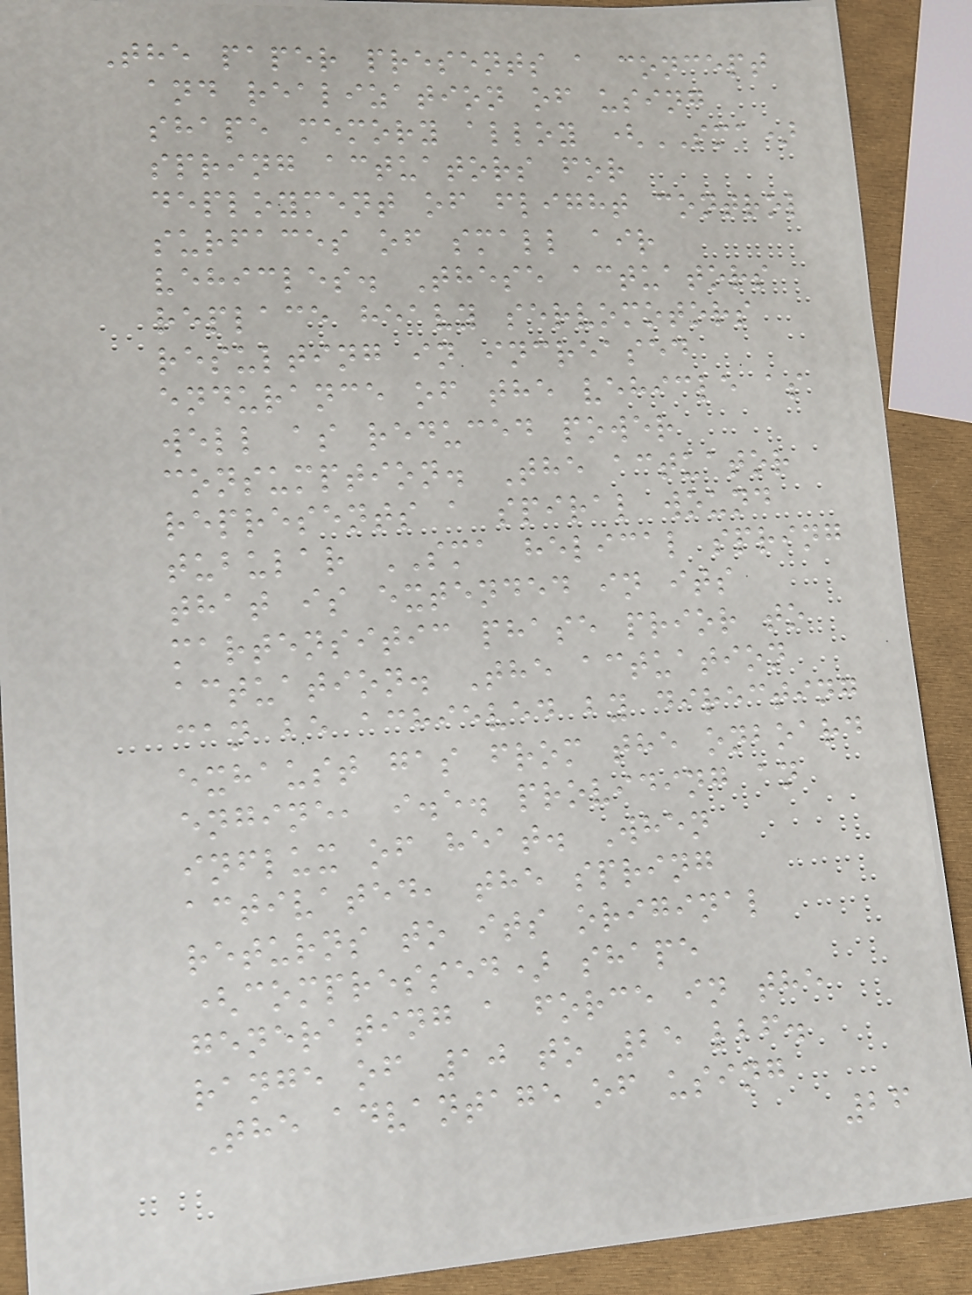The paper presents a concept
and realization of using
shape memory alloy (SMA)
spring actuators for
deployment of flight control
surfaces of small air
vehicles. These actuators
replace heavy servomotors
resulting in increased
endurance of the vehicle as
well as reduced power
consumption. The actuator
represents a spiral wound
tubular SMA helical spring
that is extended in its
martensitic phase prior to
actuation. The actuation
can be achieved by directing
exhaust gas from the onboard
engine, i.e. providing an
influx of heat. When
activated, the spring
returns to its original
(compressed) shape
generating a force in the
range of 10 to 25 lbf.
The advantage of using
26
